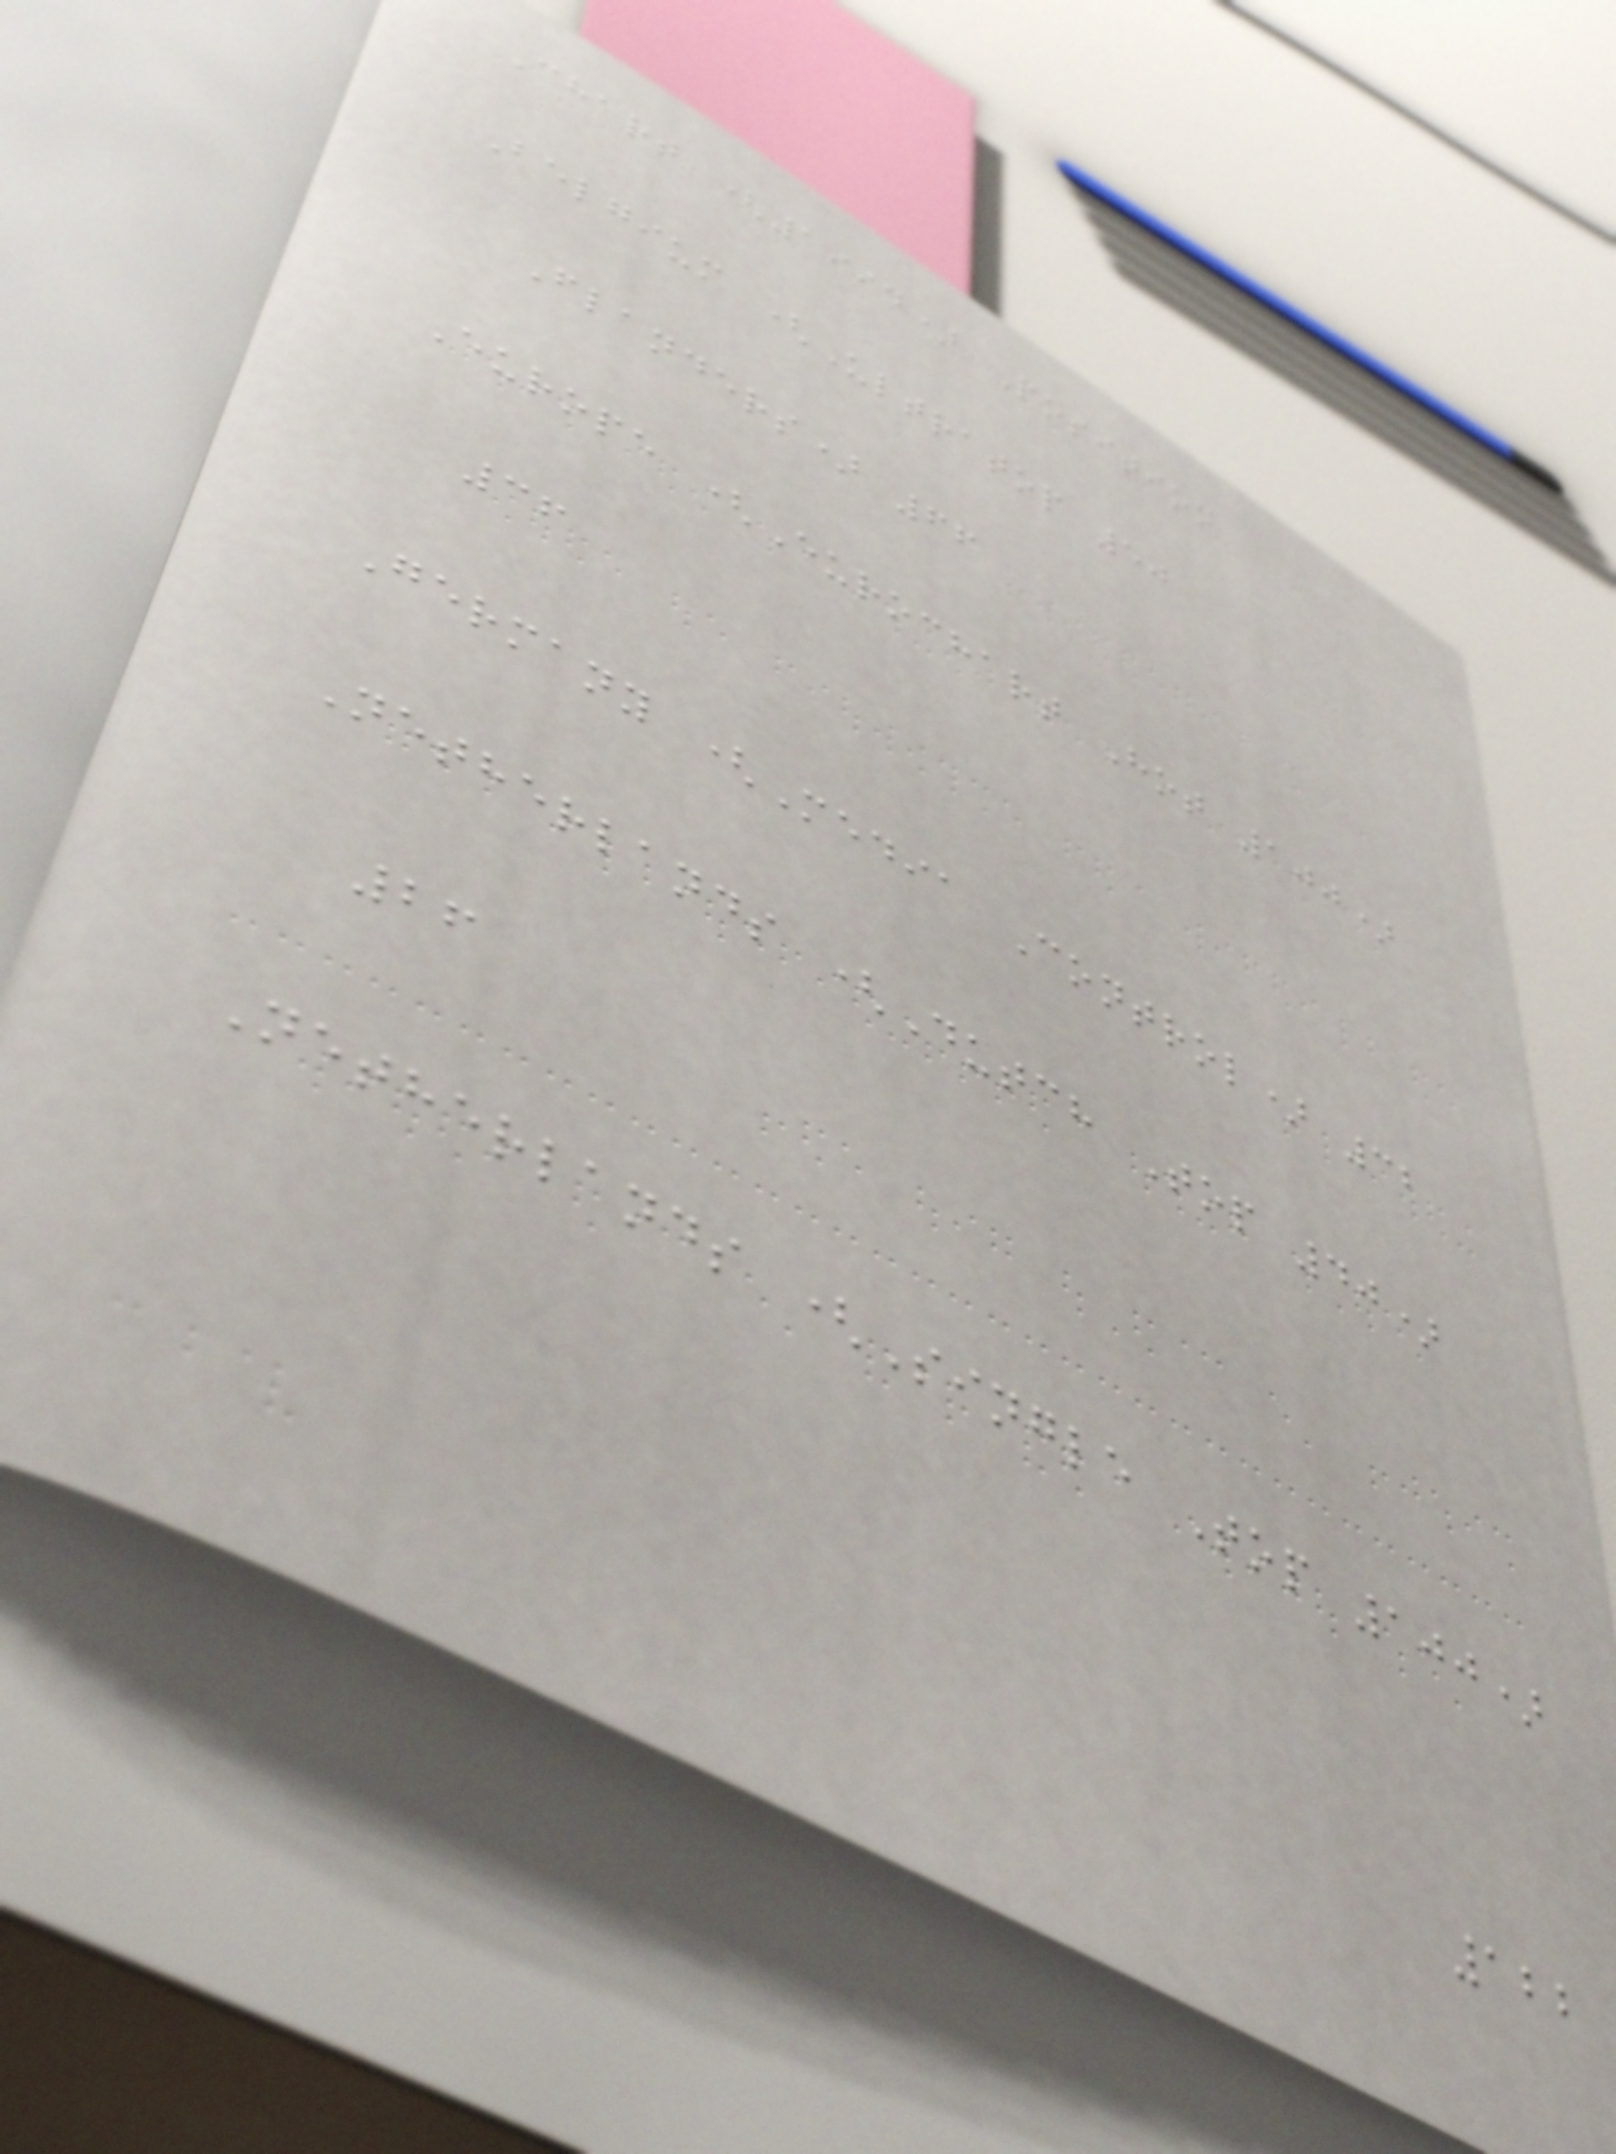Chart (1994) Position
Belgium (Ultratop 50
Flanders) 66
Europe (Eurochart Hot 100)
36
Germany (Media Control) 32
Netherlands (Dutch Top 40)
26
Netherlands (Single Top 100)
122
